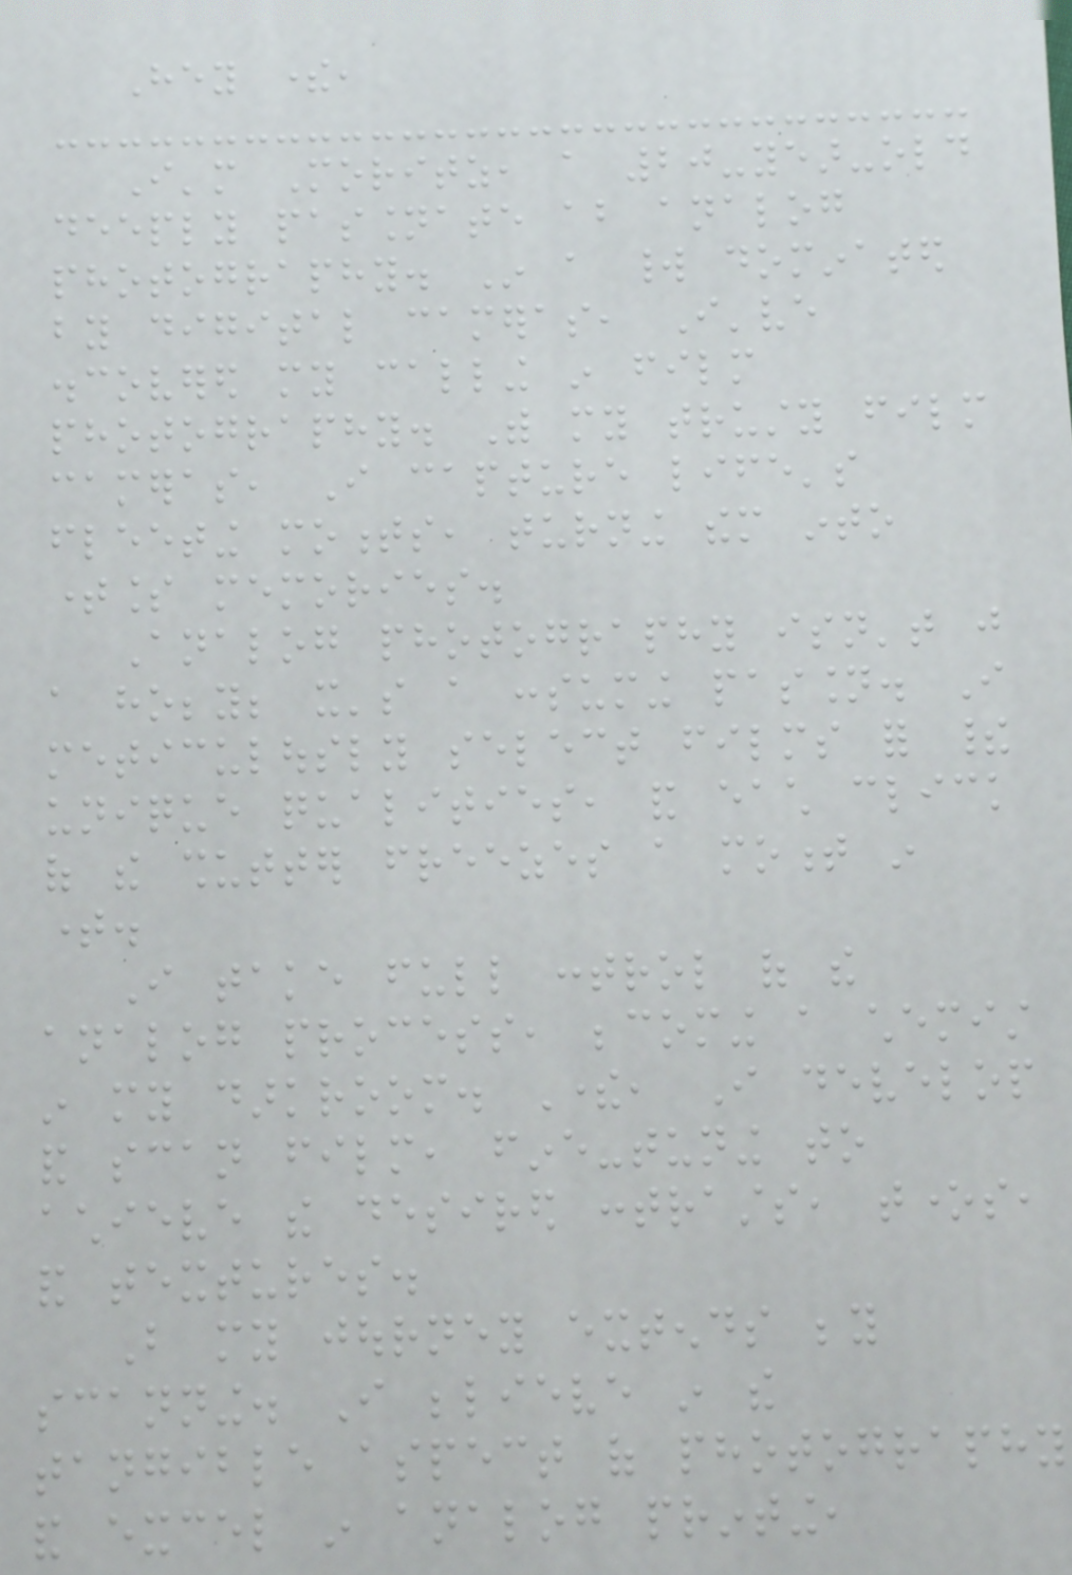Hey there,
I'm Moritz, a 20-year-old
deeply passionate about analog
photography. In a world dominated
by digital cameras, I've
discovered my calling in film
photography. With my trusty film
cameras, I capture life's
fleeting moments, turning them into
timeless memories.
Analog photography isn't just
a hobby; it's a consuming passion. I
meticulously select films for their
unique qualities, and each click
of the shutter freezes a moment in
time.
I take full control of the
analog process, becoming a chemist
in my darkroom. There, I develop
and scan film, fine-tuning to
achieve the desired contrasts, tones,
and textures.
But my journey extends beyond
scanning. I believe in the
tangible aspect of photography
and excel in analog printing,
